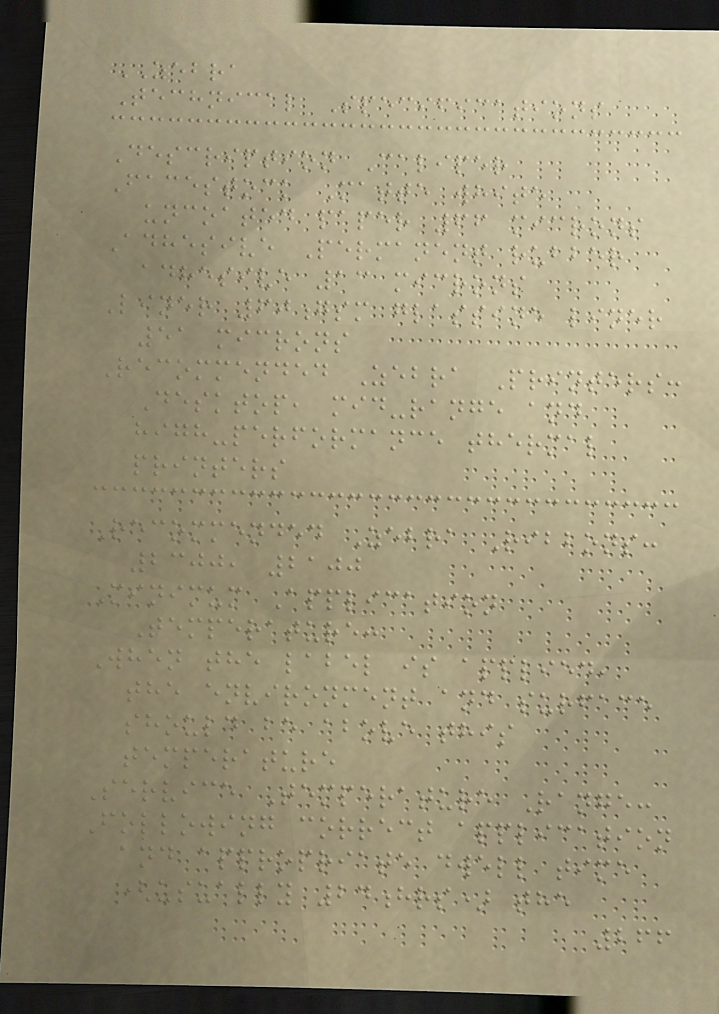ZEBRA
Technical Specifications
Description Caliper
Facestock Matte white
uncoated paper 66 microns
Adhesive Permanent rubber
adhesive 13 microns
Liner 60gsm glassine liner
51 microns
Recommended Zebra Printers:
Desktop, mid-range and
high-performance thermal
printers
Recommended Zebra Ribbons:
2300, 2100
Minimum Application
Temperature:
When the label is applied,
the environment and surface
should be above this
temperature
Service Temperature Range:
Following correct application
and appropriate dwell time
(usually 24hrs) the
266
